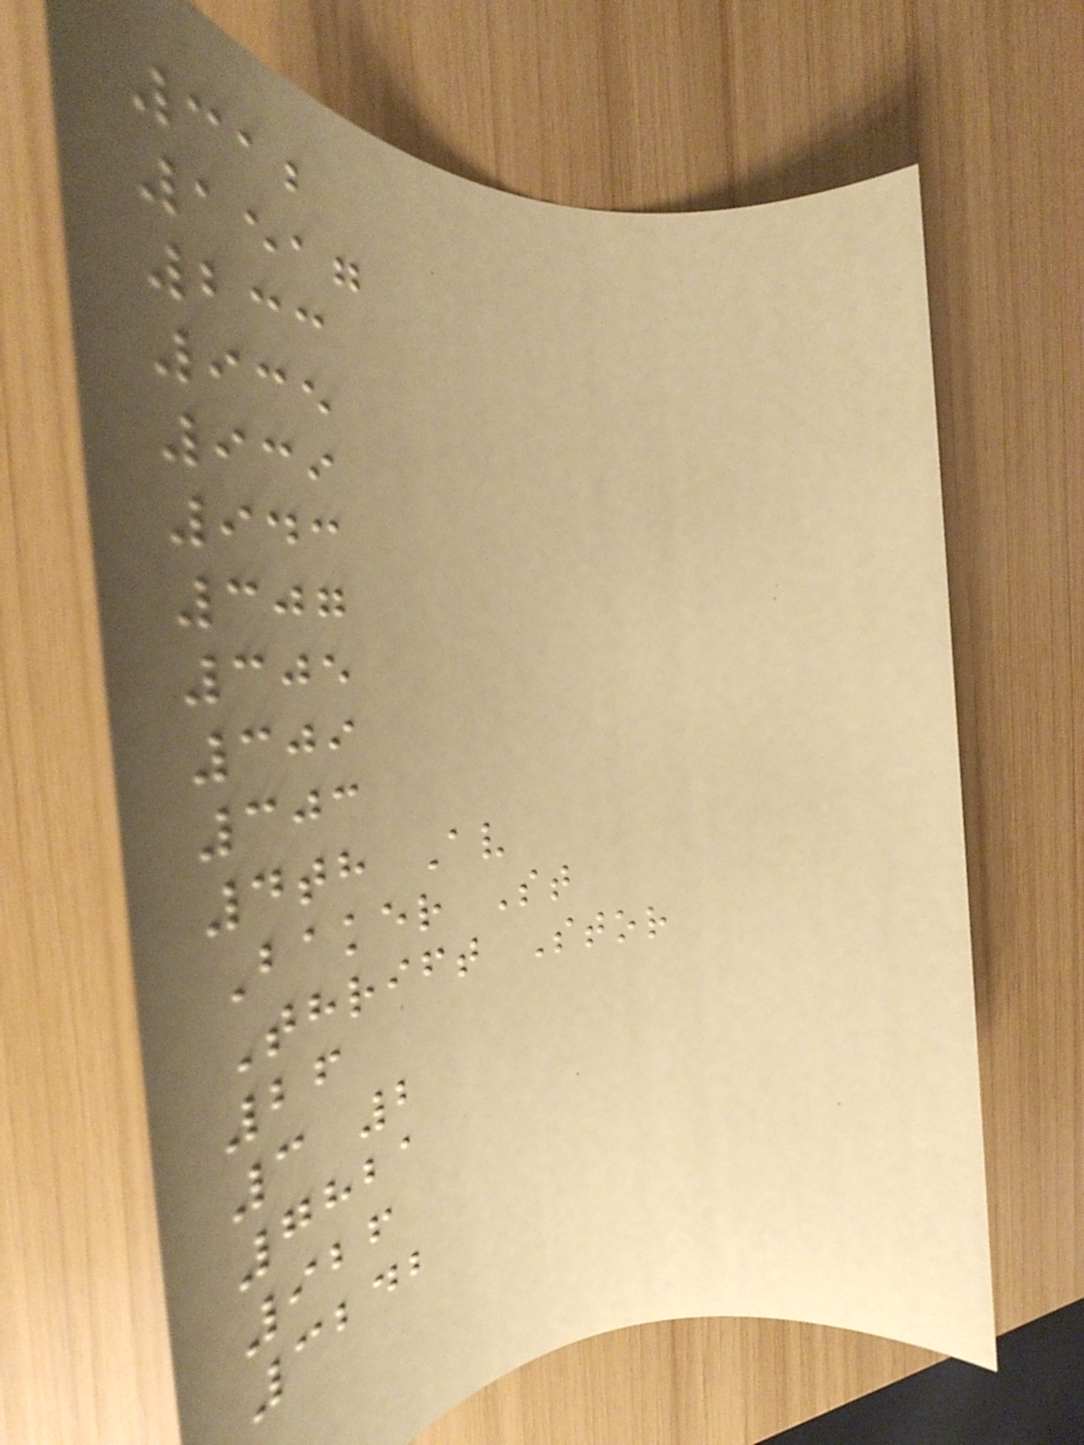312
1517
233
935
939
943
307
305
309
303
4th Av
Baker St
Thrift Stor
26
3 2
7821
926
3242
